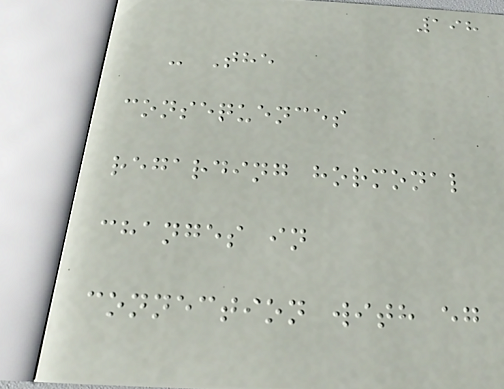198
- The
consequences
regarding hormonal
changes in
connection with eg
